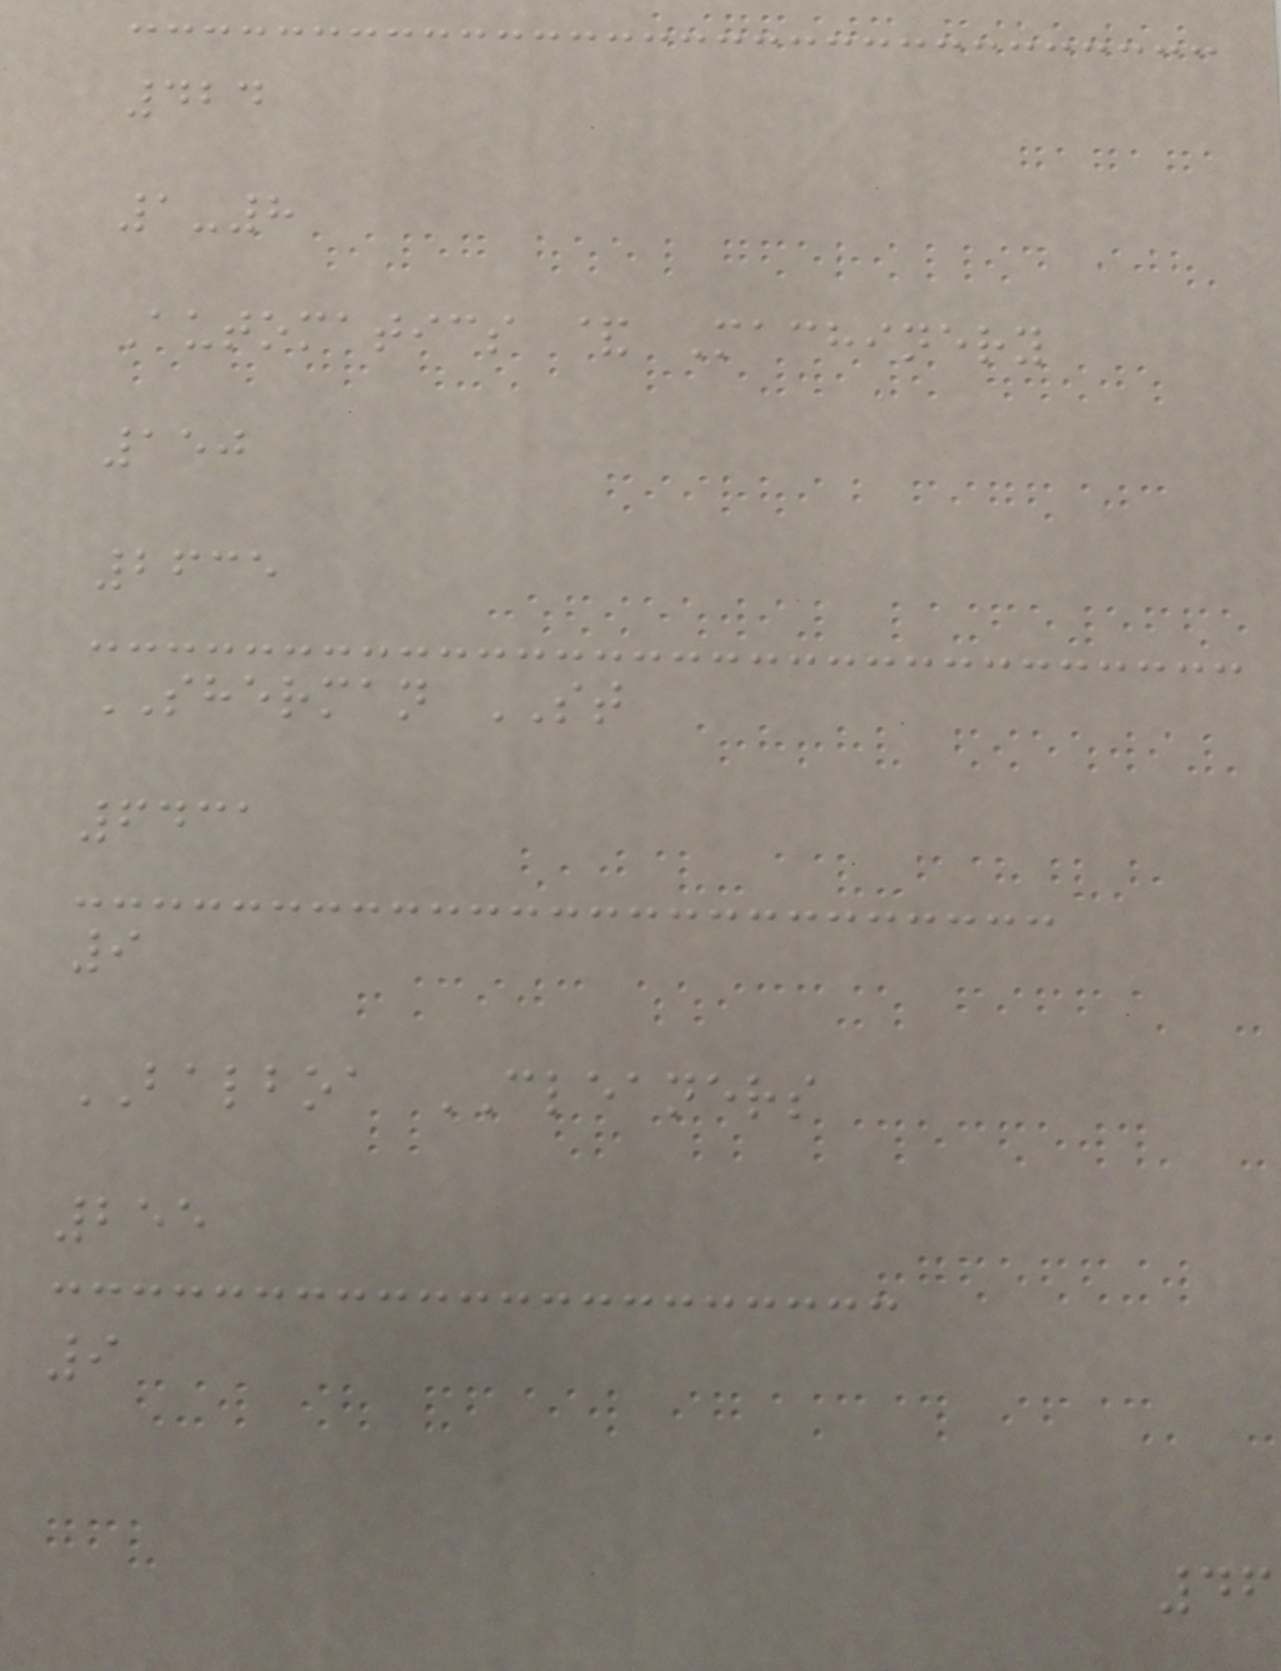424
1-8
Automatics & Machinery
150
2635
SHERMAN ST
6431
9
BALBOA CLEANERS
255
9
46
